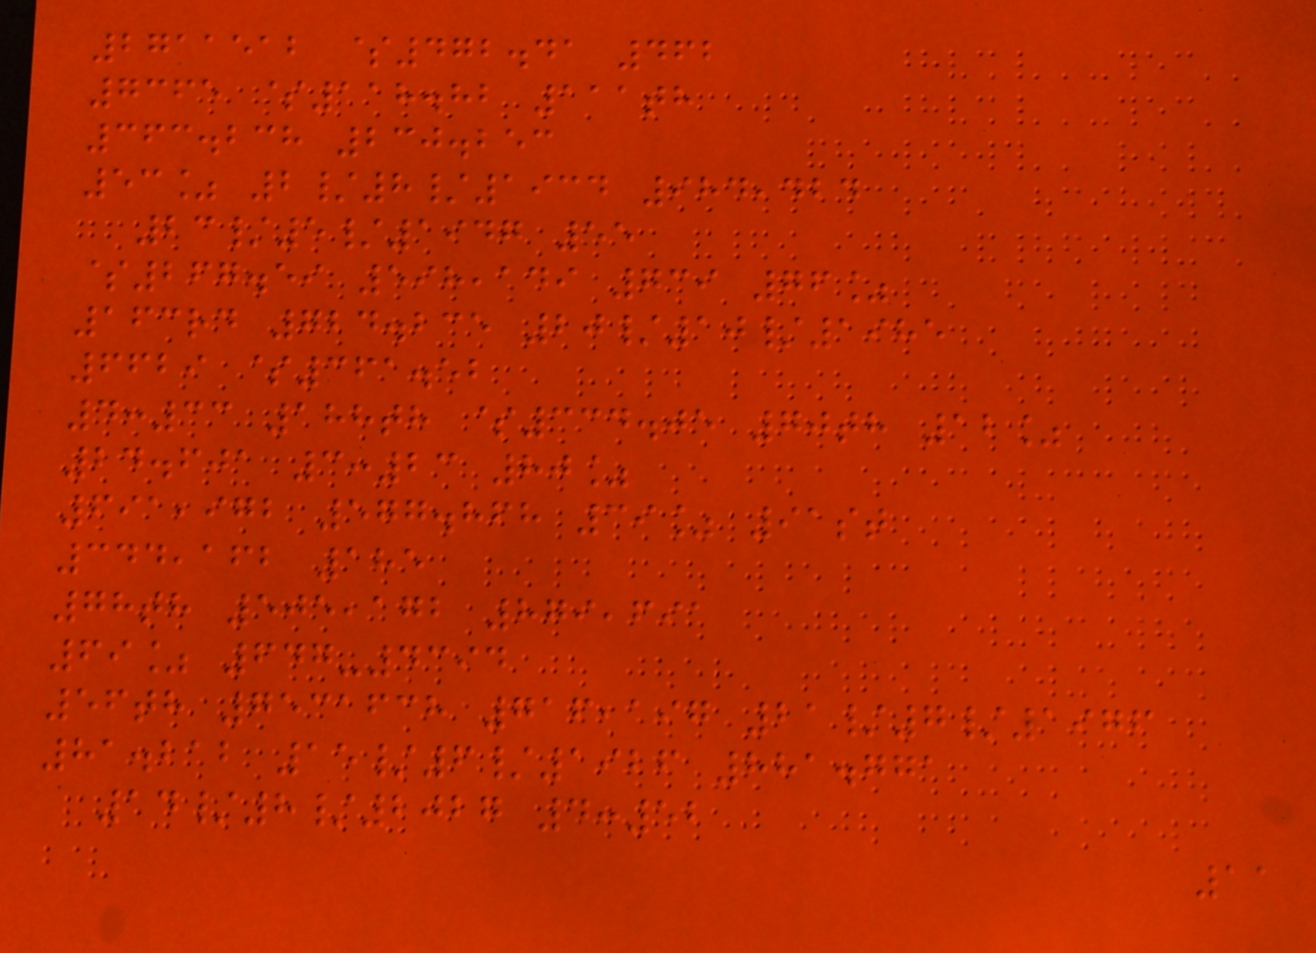2711512 $472.41 462
7365 $118.82 111th
363.238 230.253
53% 2/8/1934 984,424
23/5/1947 55
$267.59 598,149 739 76%
163rd 724.235 20/10/1985
6629 $361.52
4:33 188th $334.05 70th 12%
24.601 3:23 80%
691,972 577.868 39% 91st
344,162 185
78th 505,172 879,691
69% 647-4394
56th 7531638 716,197 21/7/1976
81.212 15/6/1926 881.771
14/8/2027 4:52
11
